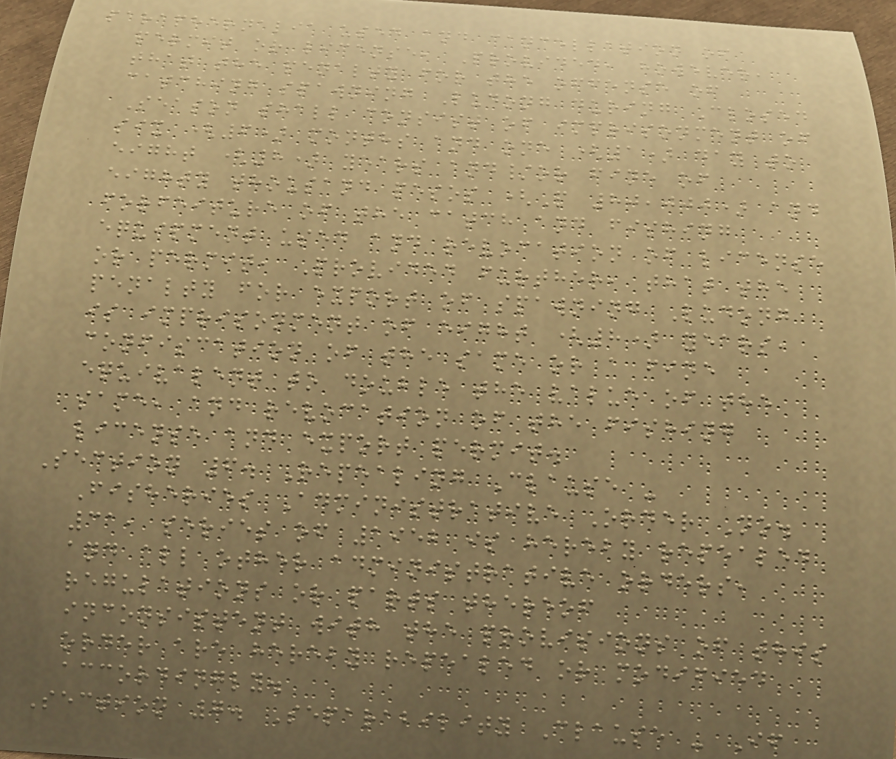paraphernalia used and cancellation of
permit or license, Provided, however,
that the penalty for the offense of
catching spawning Ludong during Closed
Season shall consist of imprisonment of
six (6) months and one (1) day to
eight (8) years and/or fine of
eighty thousand pesos (P 80,000) and
forfeiture of the catch and fishing
equipment used and revocation of license
or permit, Provided further, that the
penalty for export of spawning Ludong
is imprisonment of eight (8) years,
confiscation of the same or a fine
equivalent to double the value of the
same, and revocation of the fishing
license and export permit.
Section 6. Repealing Clause -
Fisheries Administrative Order No.
31, series of 1952 is hereby repealed
and all other administrative orders,
regulations or parts thereof
inconsistent with the provisions of this
order are hereby repealed or modified
accordingly.
Section 7. Separability Clause - If
